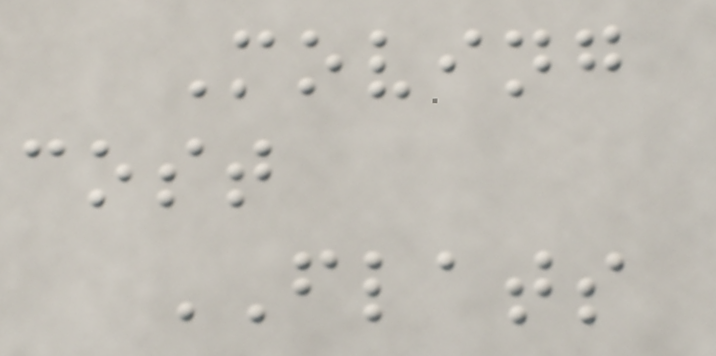Moving
cost
FLATS
